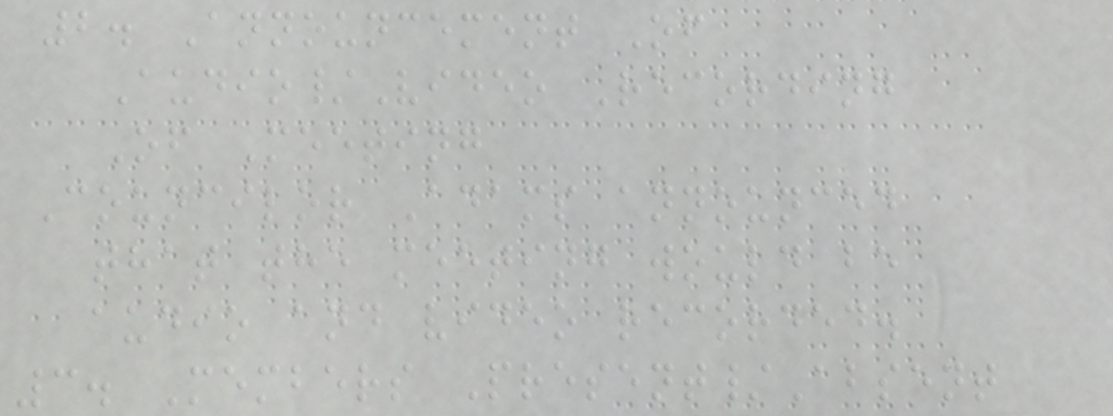2. Announcement Of
Audio/Video Recording
Of Meeting
Councilor Adams announced
that the meeting would be
audio and video recorded.
3. Members Present/Absent
